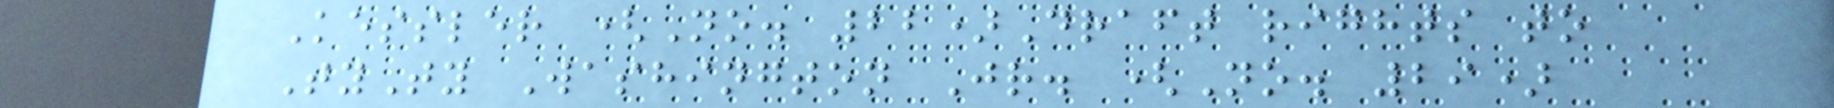Kessler (No. 22)Draft rights to
TyTy Washington Jr. (No. 29)
